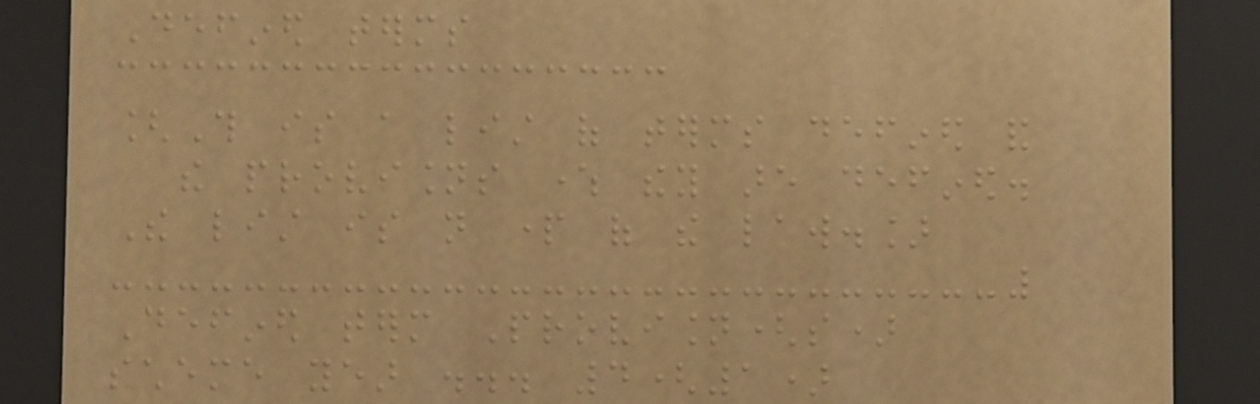Defined terms
[This is a list of terms defined and
the provisions where they are defined.
The list is not part of the law.]
Defined term Provision(s)
scheme year ... 4(1)
